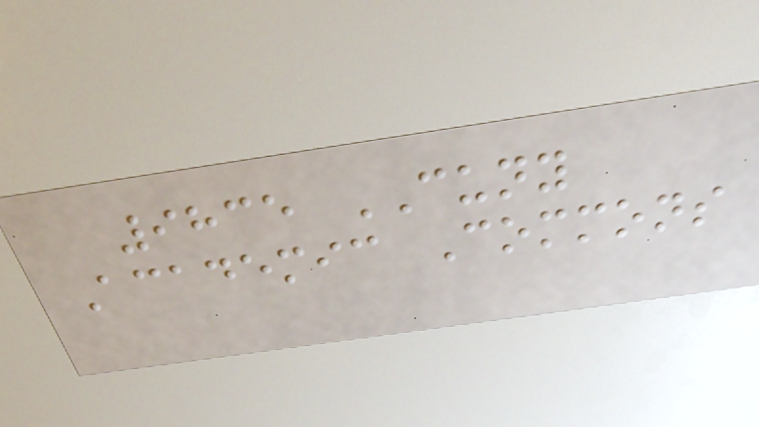9835 CUNY
Academic Commons
